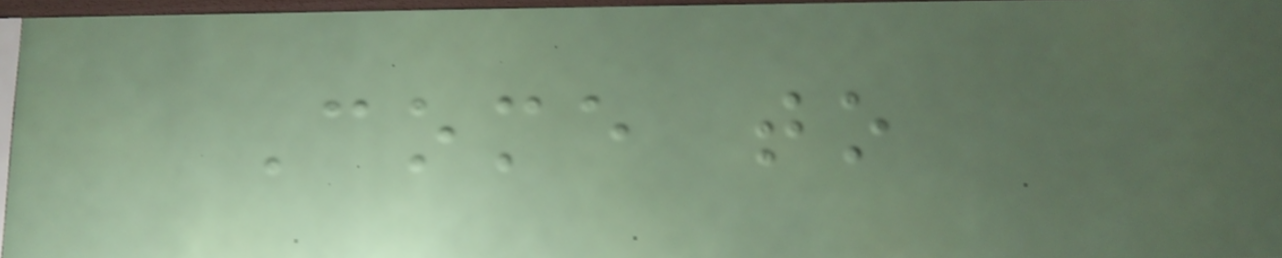Come to
